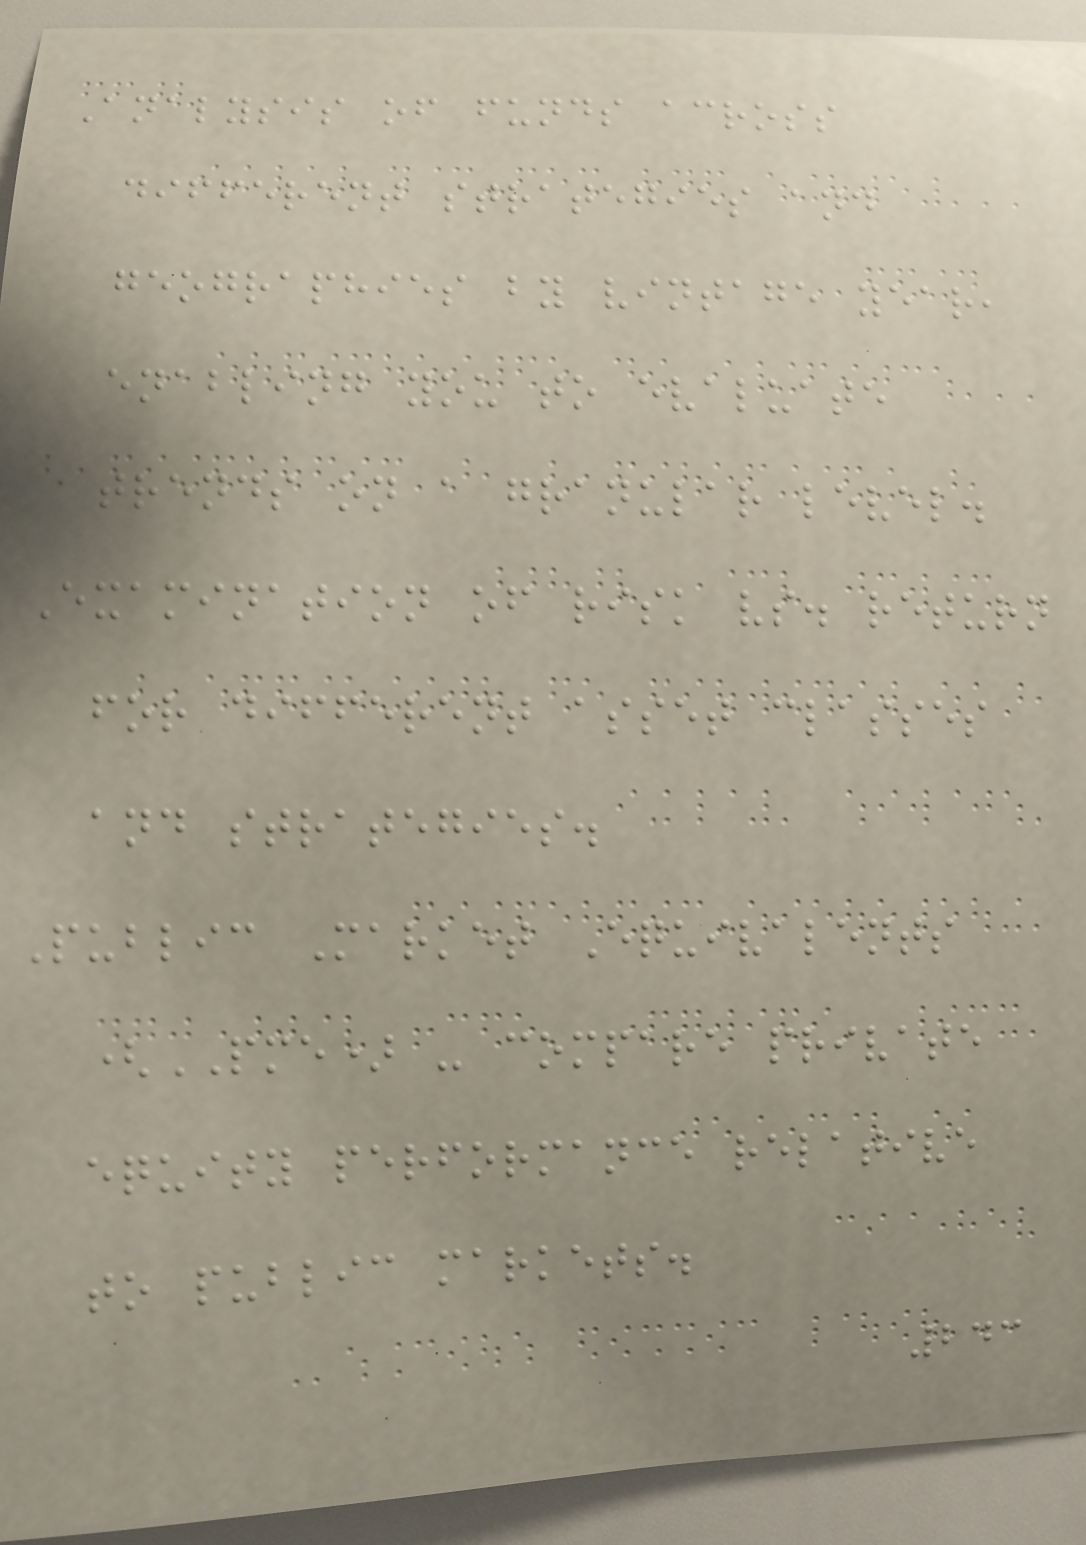Analysis of funds across
different strategies and
geographies by vintage year,
enabling you to evaluate
trends on a granular level.
Examination of risk vs. return
for different asset classes
and strategies.
Public Market Equivalents
(PME) - compare private
equity performance relative
to public markets.
243
